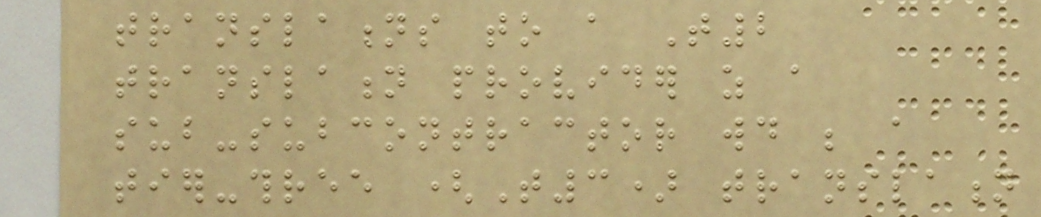translations to a T2
translation provider as a
sub-subcontractor would be a
tier-three (T3) translation
